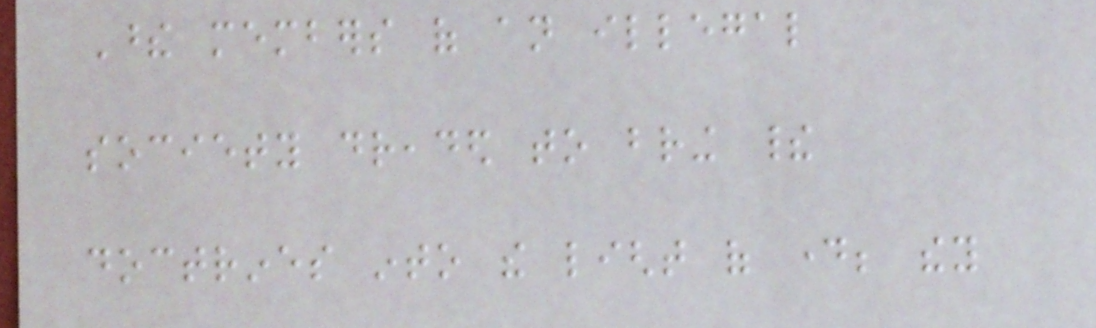These members of an illegal
society dreaded to bring their
doctrines into the light of day; they
